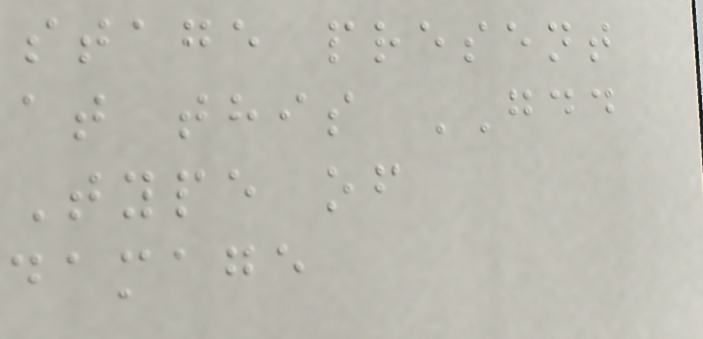stage present
at this GDD
Type of
damage
